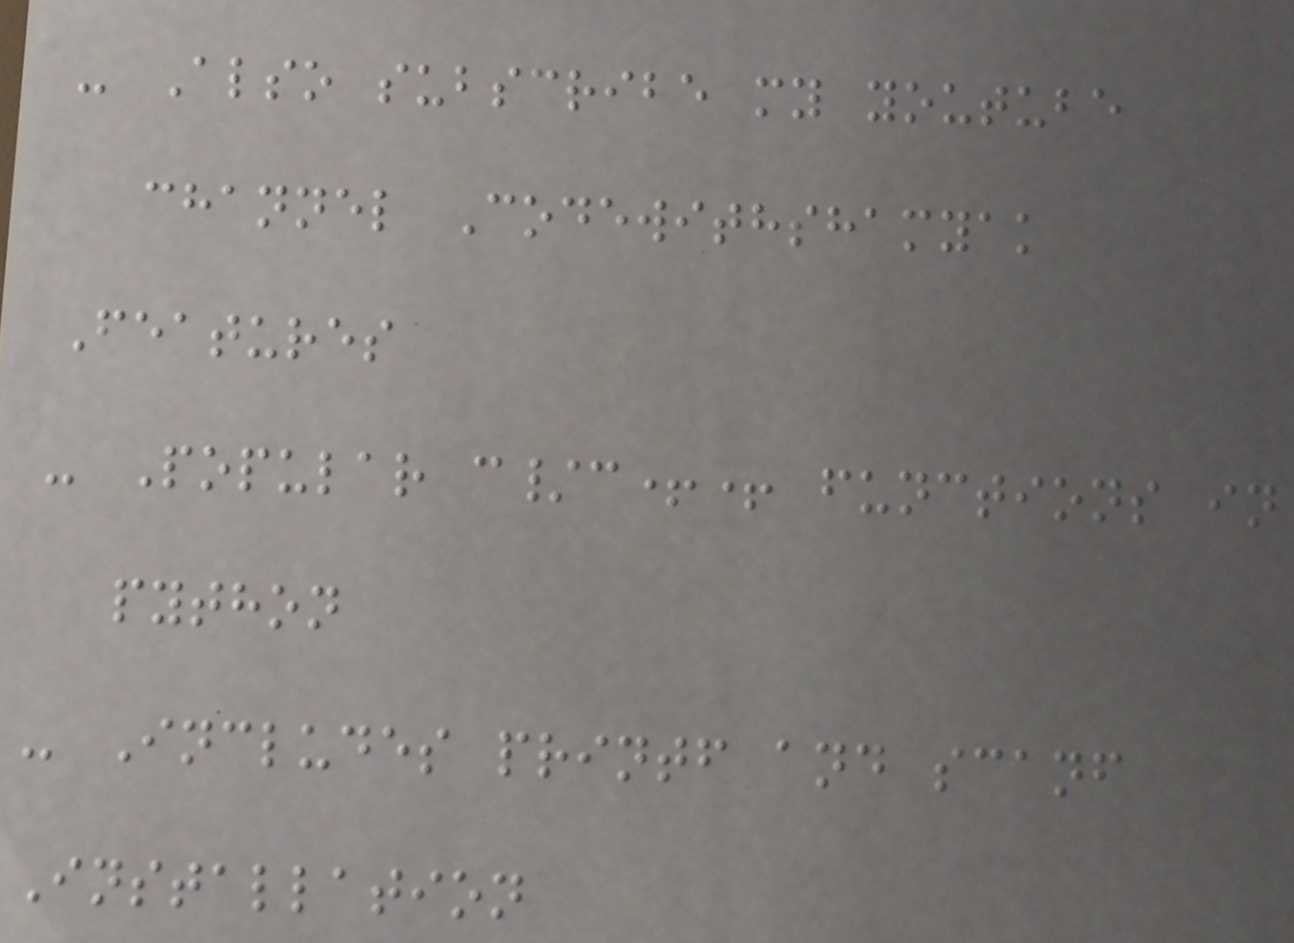- Also subscribe my youtube
channel Codewithshamyak
Features
- Popular c/c++ functions in
python
- Includes printf and scanf
Installation
